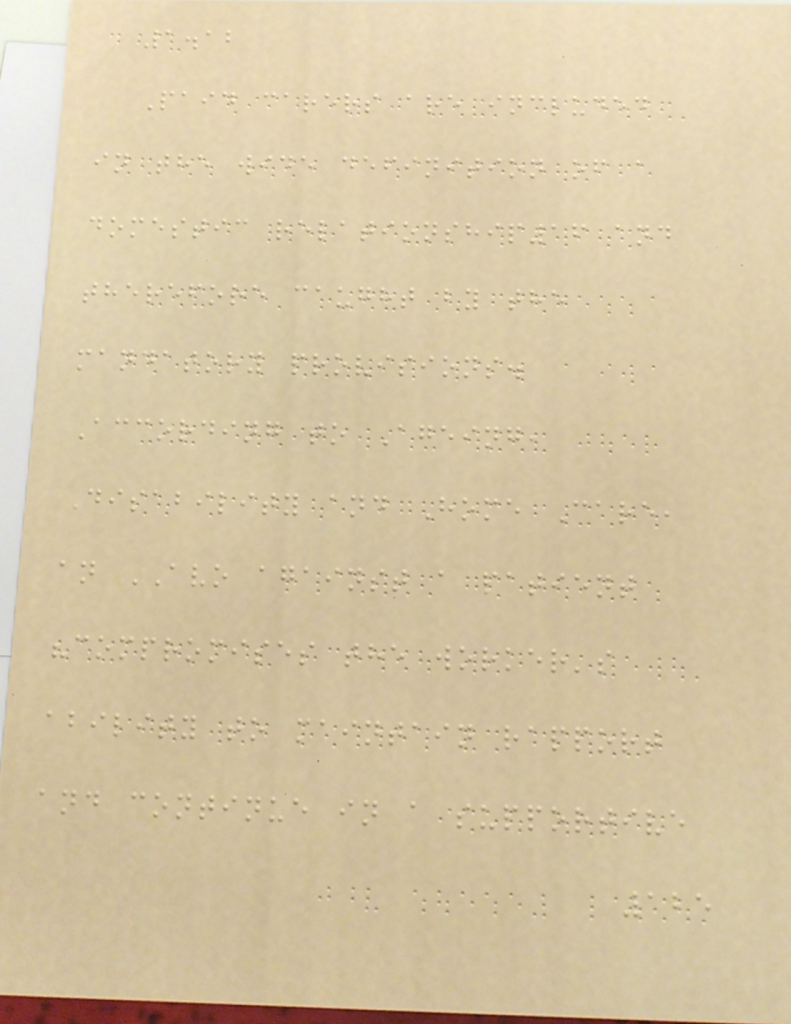1.12
Paid carers are included
in the wide definition of a
domestic relationship16 and
therefore caught by the
mandatory provisions.
According to Ageing,
Disability and Home Care,
an AVO against a patient
"compromises the worker's
ability to maintain rapport
and continue in a supportive
125
